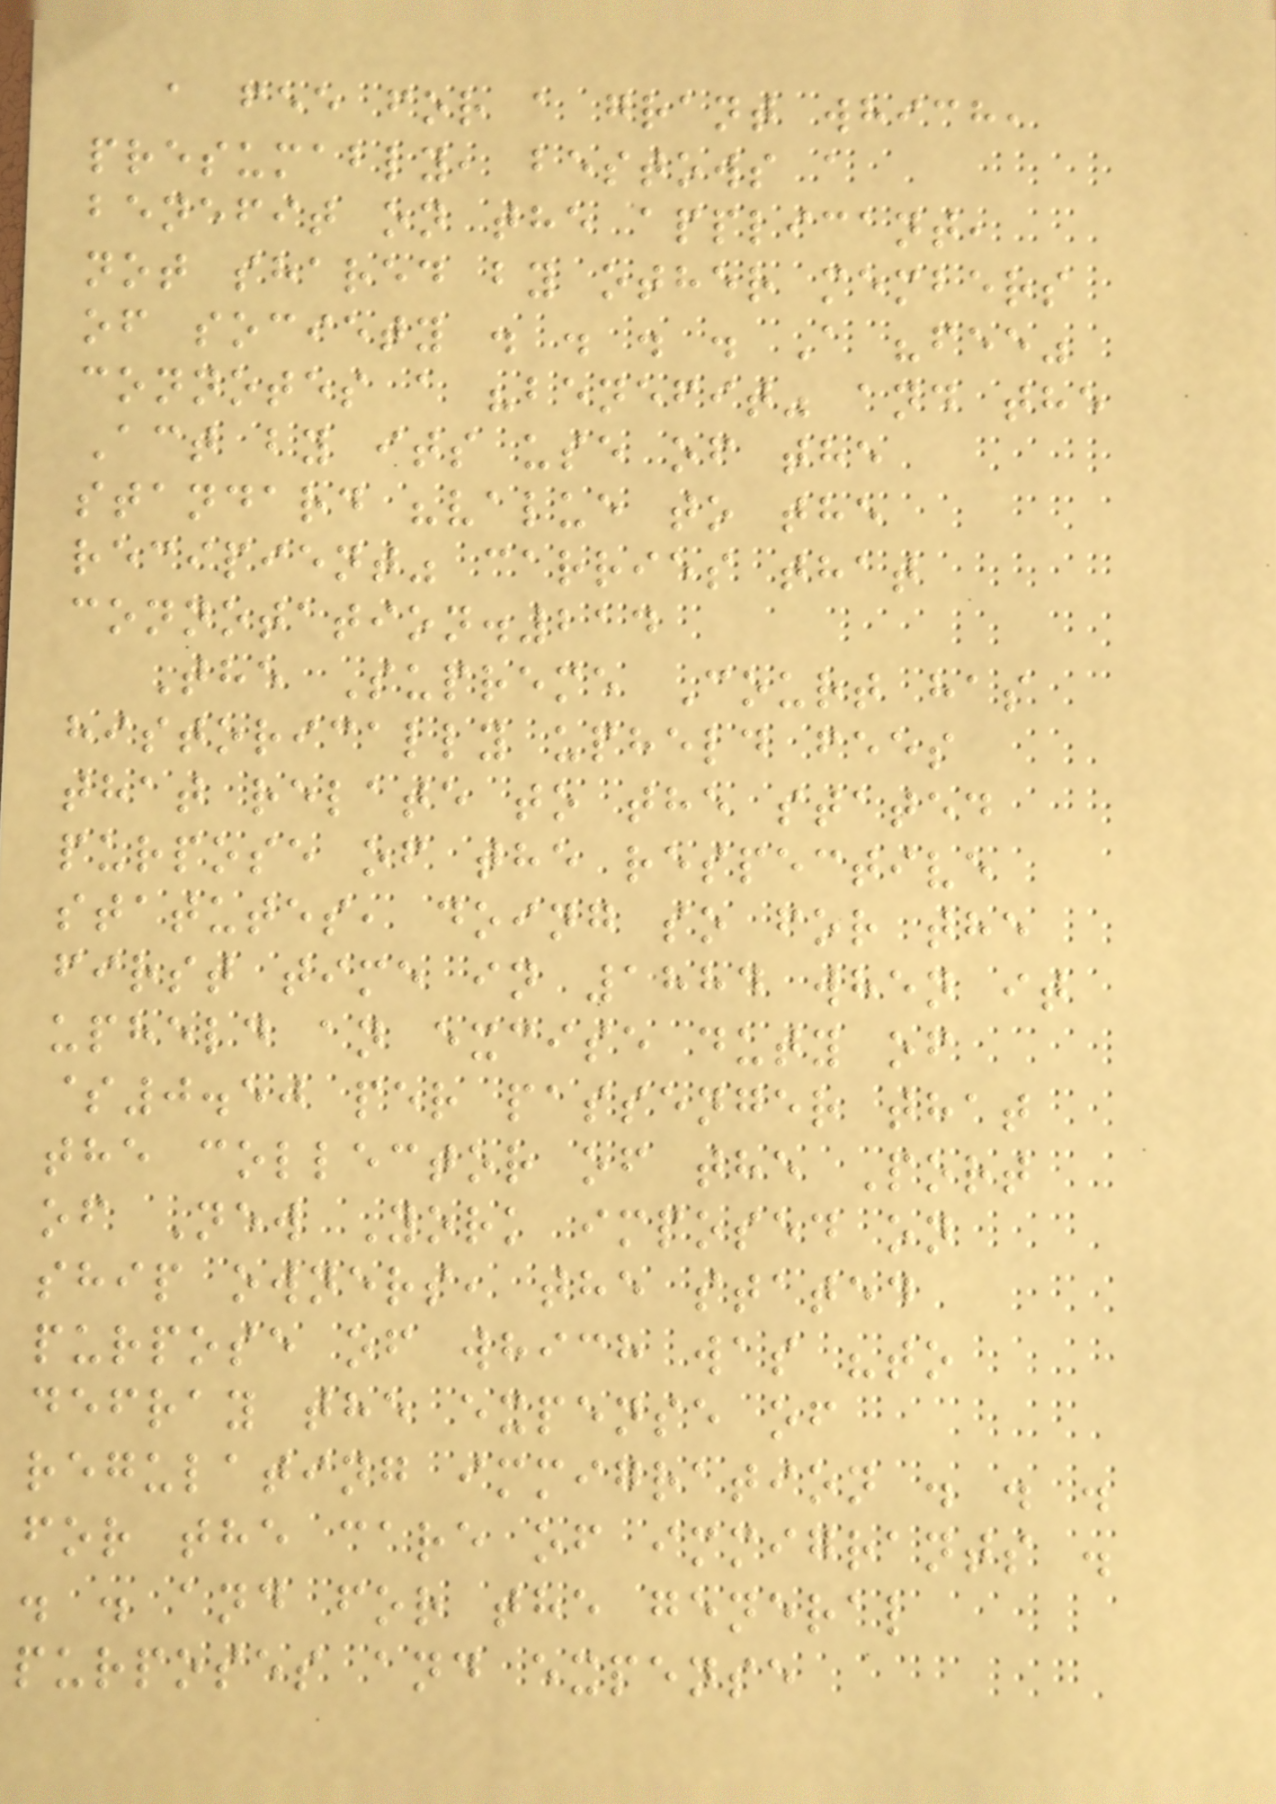a fee for a grant which,
presumably, bestows a
benefit on the applicant,
not shared by other members
of society . . . . A "fee"
connotes a "benefit" and the
Act by its use of the
standard "value to the
recipient" carries that
connotation.214
The Supreme Court has
historically upheld fees
that relate to the stated
purpose of the respective
statutes, doing so for the
first time in 1884 when it
upheld an excise duty of
$0.50 per passenger that
the collector of the Port
of New York imposed on
ship owners, the stated
purpose of which was "to
defray the expense of
regulating immigration . . .
for the care of immigrants .
. . and for the general
purposes and expense
